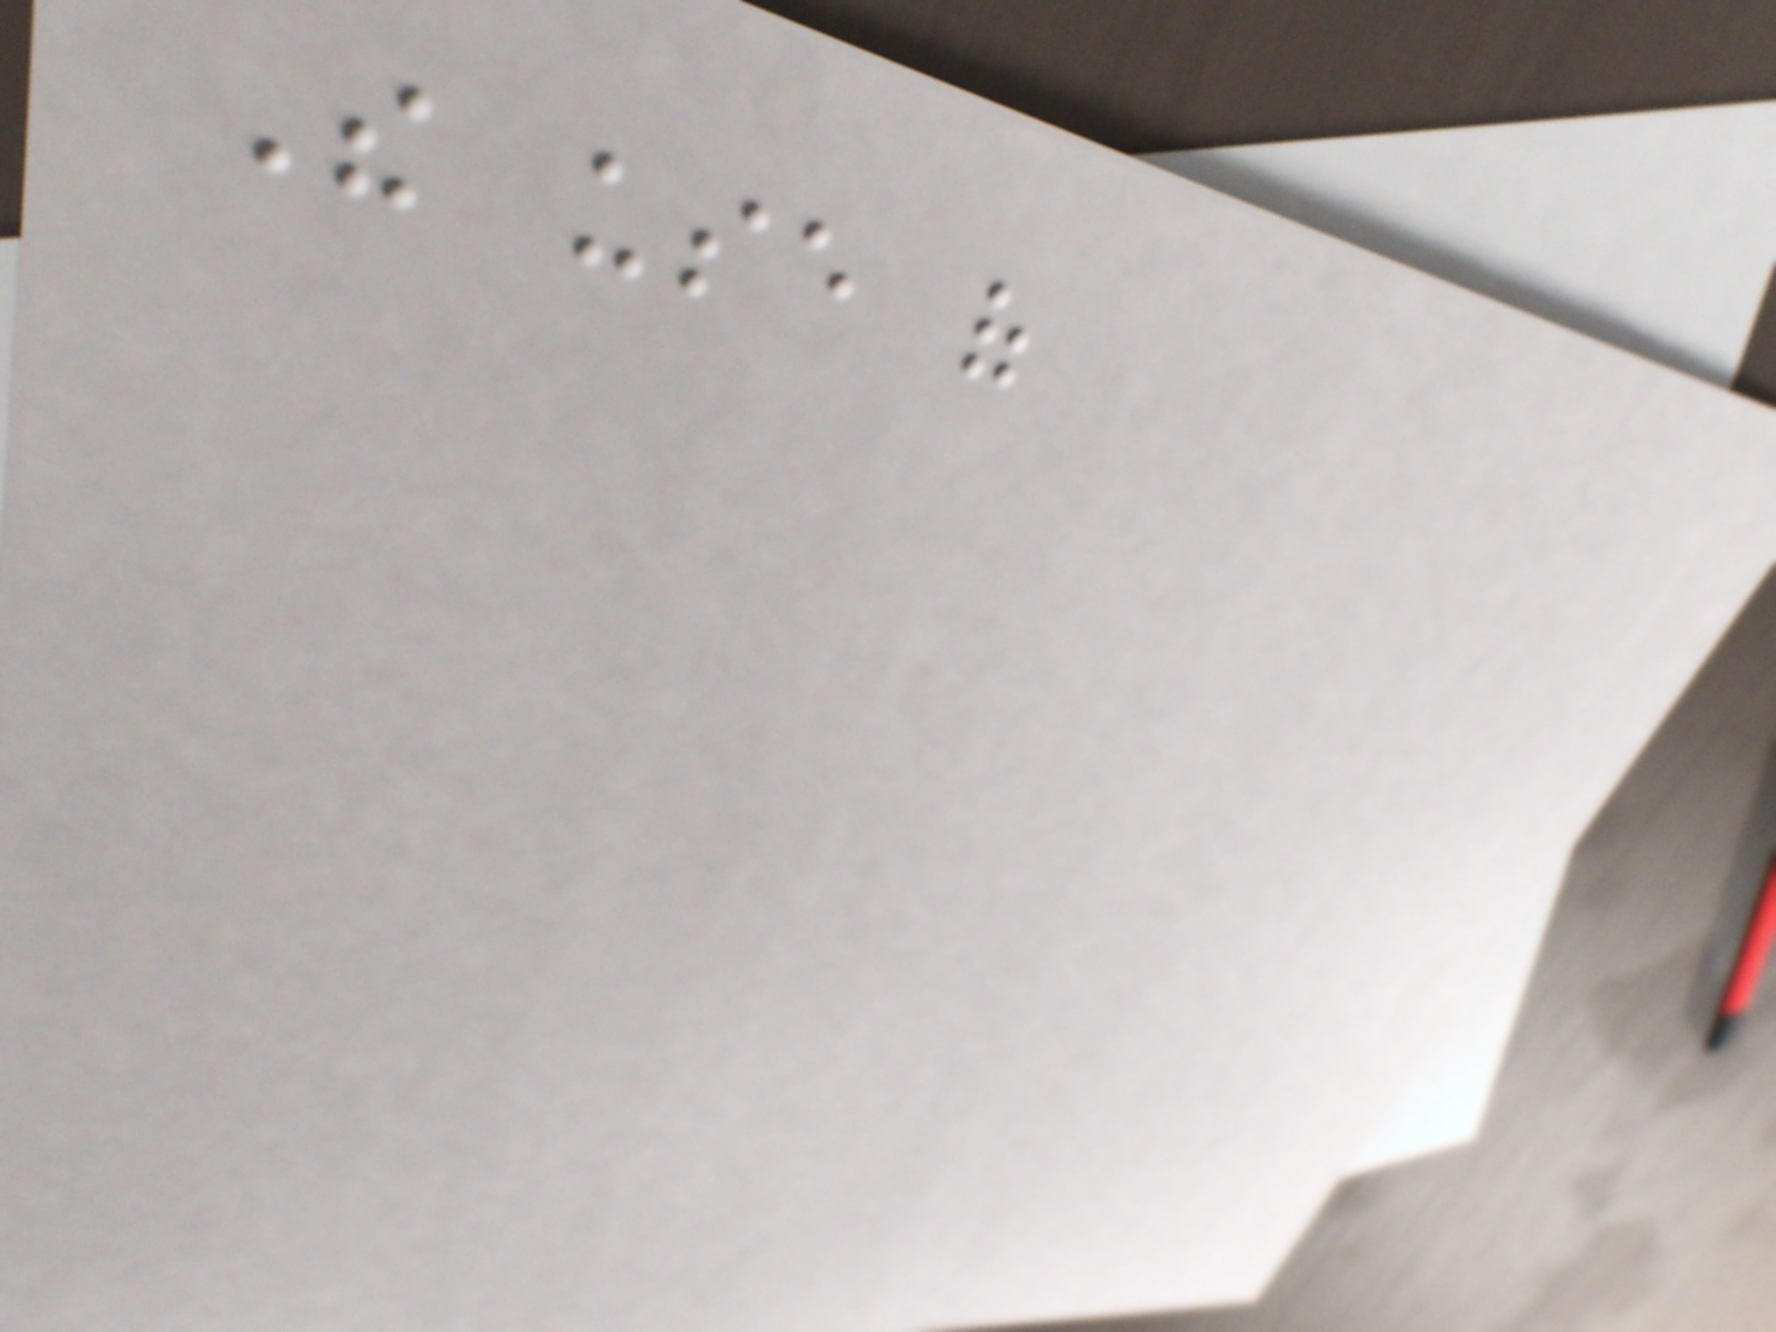The use of
